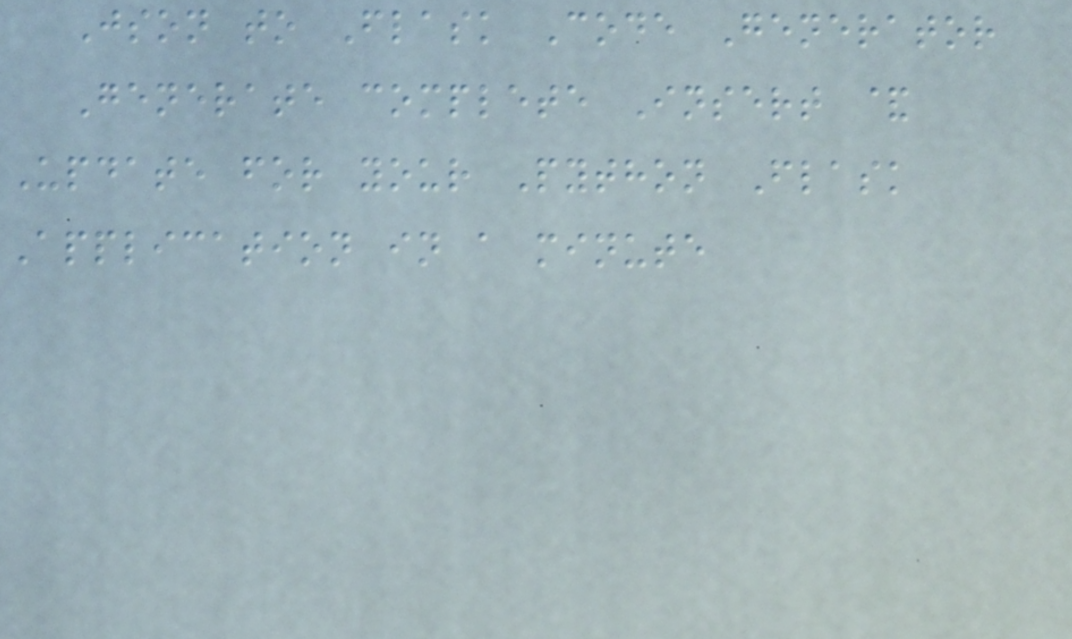Json to Flask Code Generator
Generate complete Insert &
Update for your Python Flask
Application in a minute
